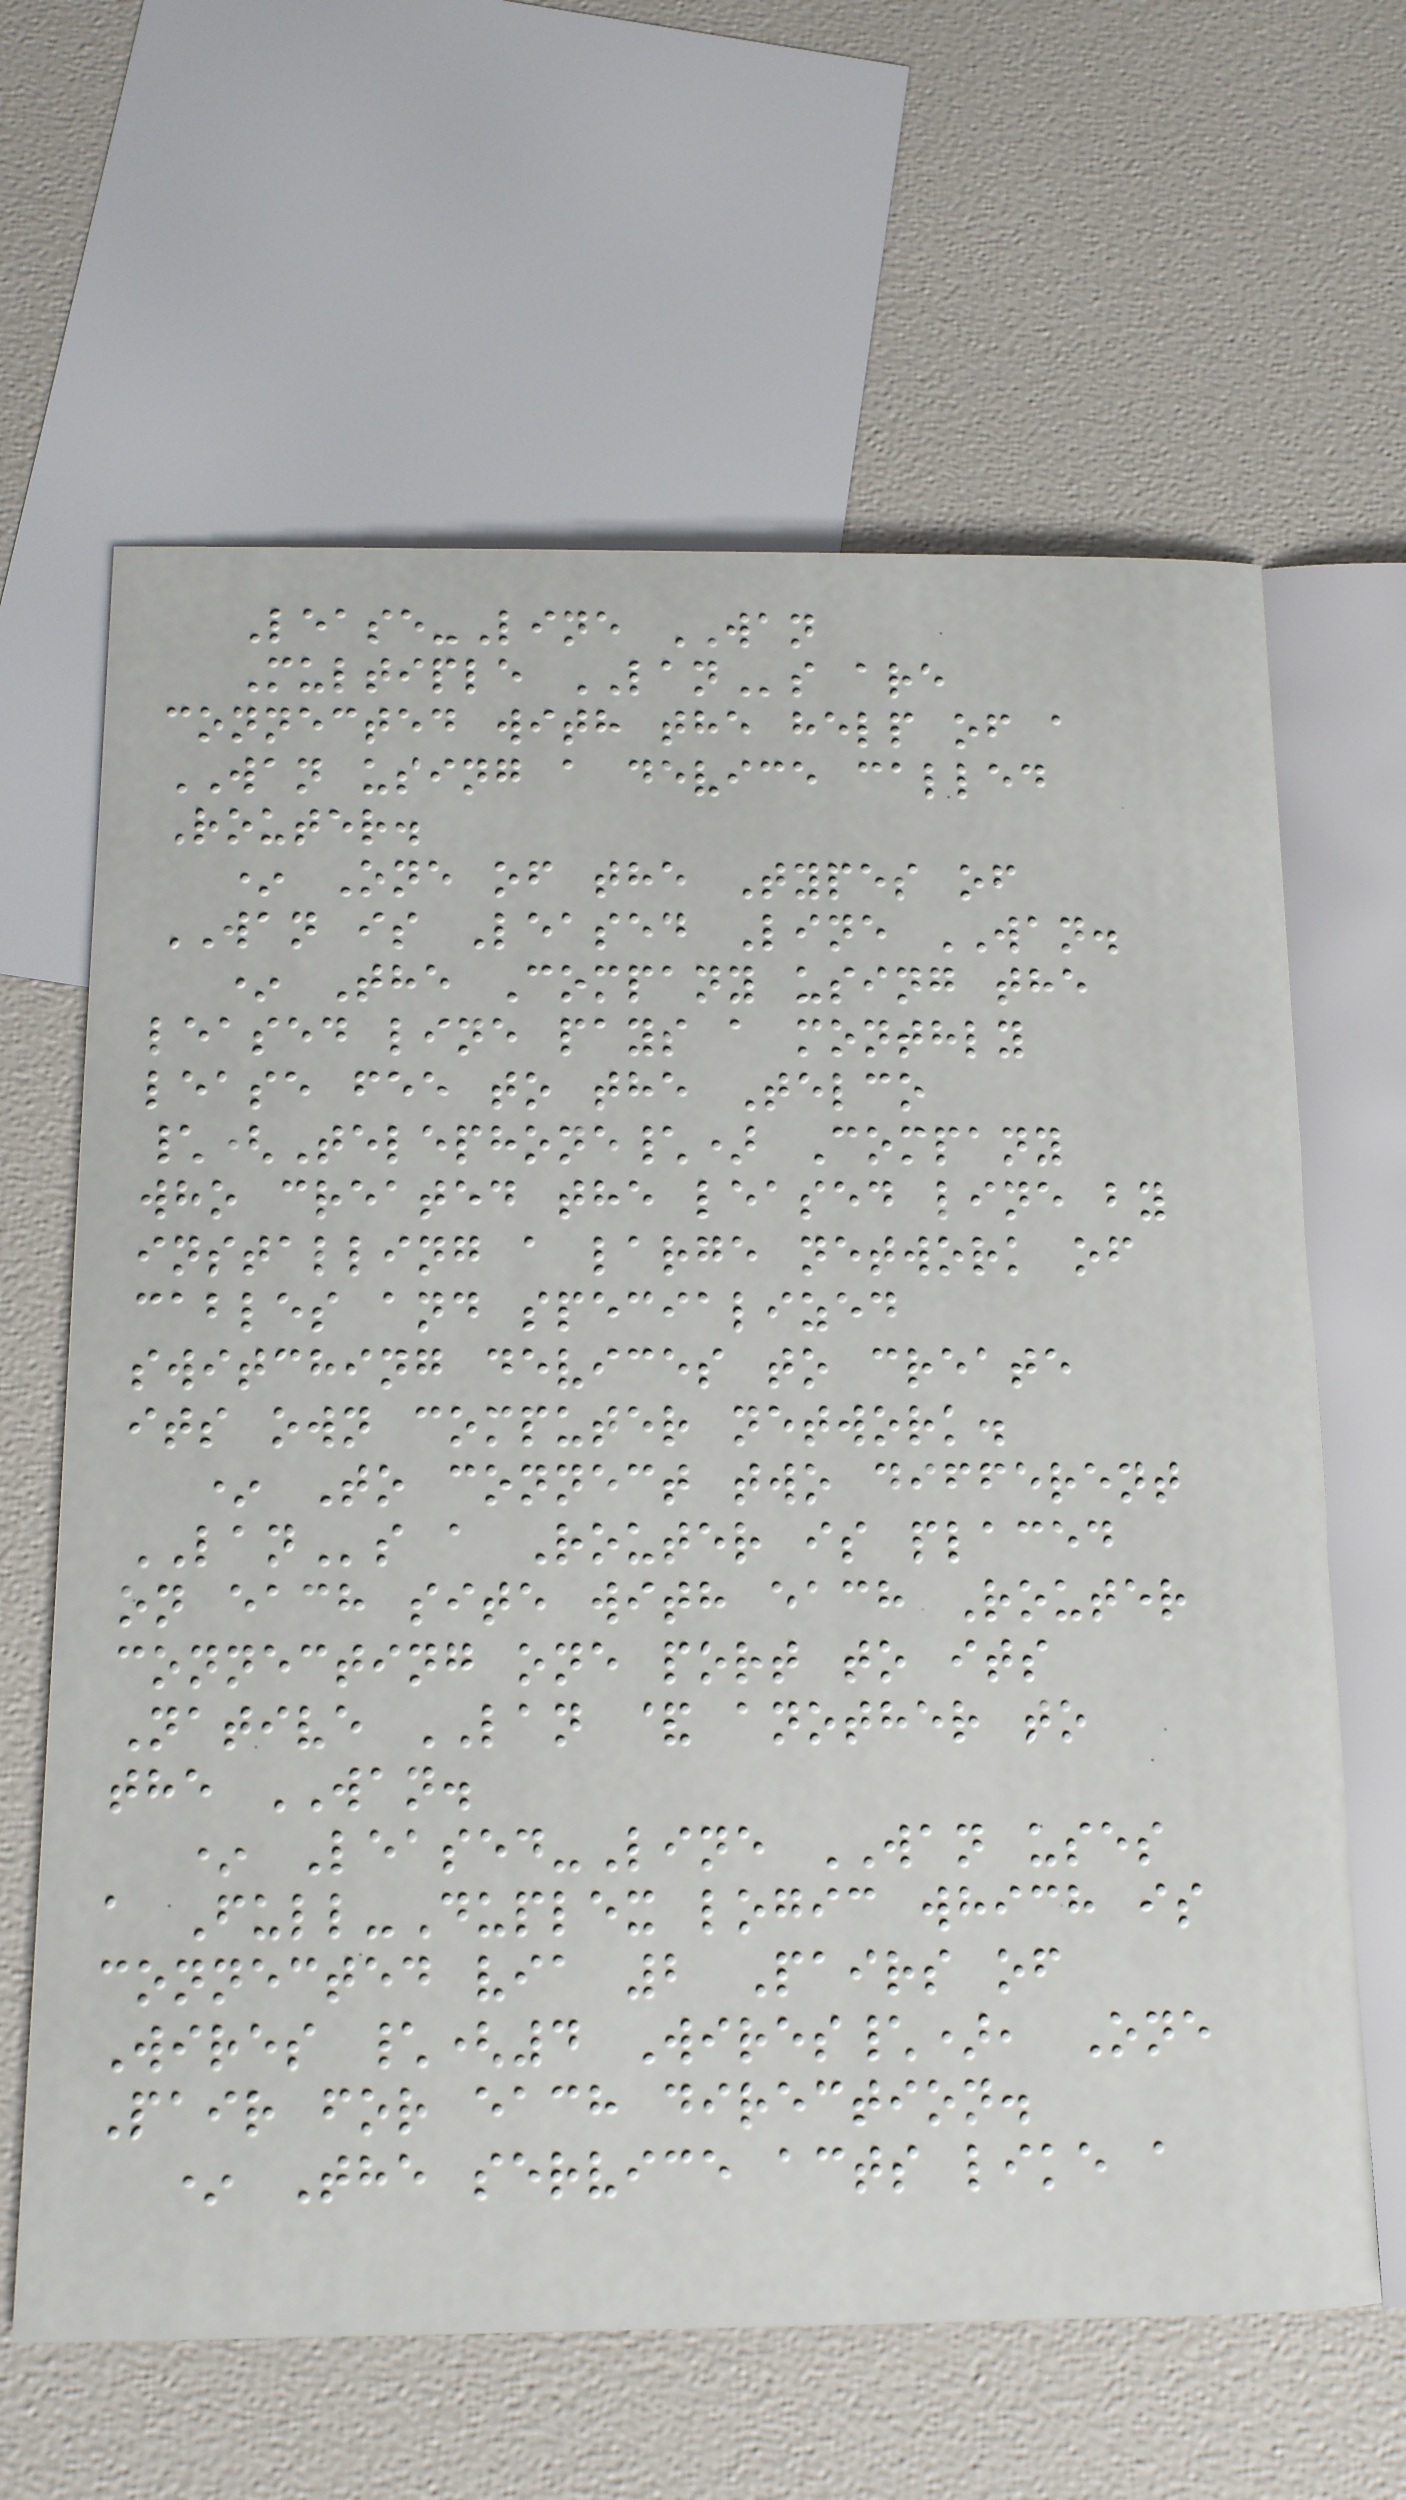Lease-Line WAN
Multiple LANs are
connected with the help of a
WAN using a device called
Router.
* One of the Types of
WAN is Leased Line WAN.
* The Company using the
leased line pays a monthly
lease fee to the Telco
\(Telephone\) Company
who created the leased line by
installing a large network of
cables and specialized
switching devices to create
its own computer network.
* To connect two different
LANs a Router is placed
on each site with each Router
connecting one port to its
Native LAN & another to
the WAN.
* Leased-Line WAN uses
a Full-Duplex logic which is
connected via 2 Pairs of
Wires \(4 Wires\), One
Pair for each direction.
* The service acts like a
